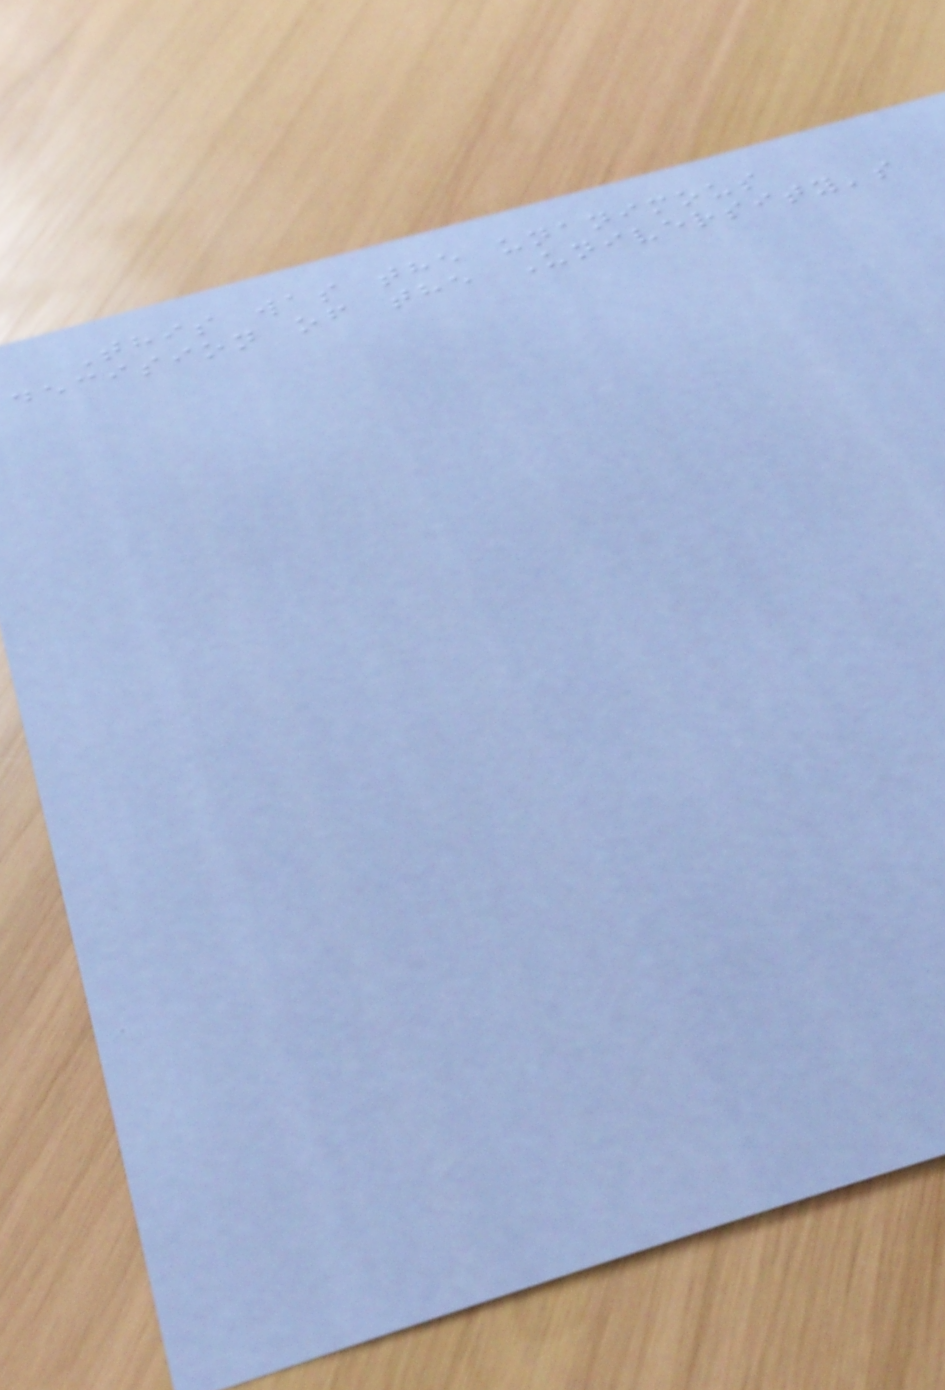This was the unanimous
decision of the University's
